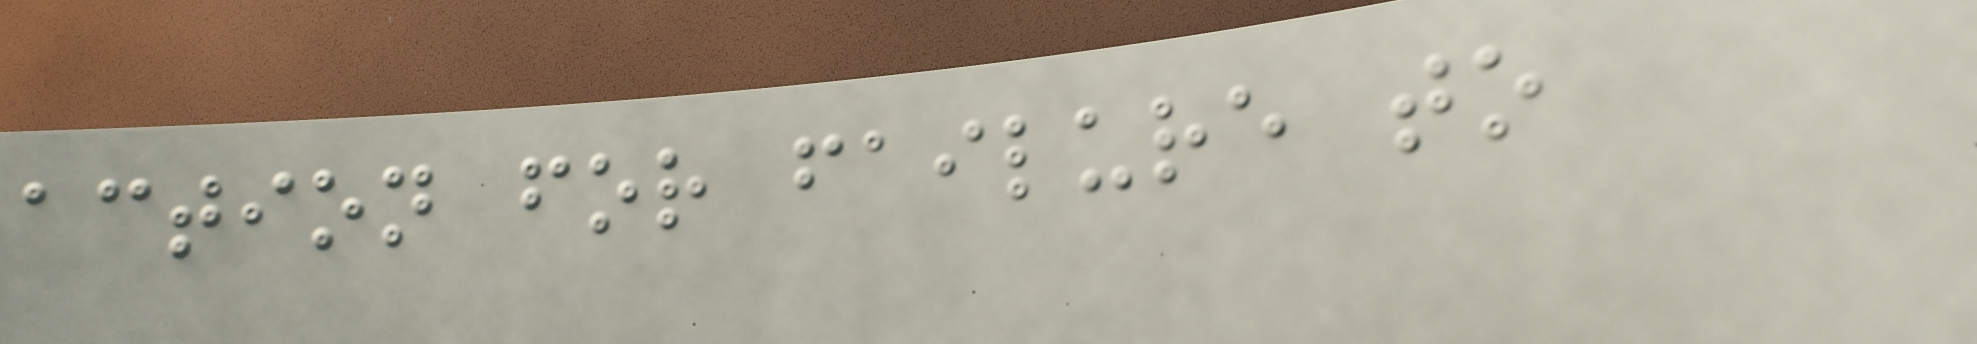action for failure to
